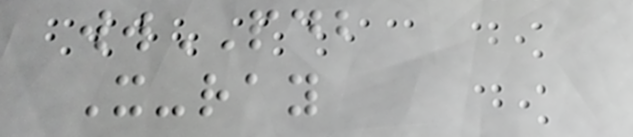wwPDB
X-ray
